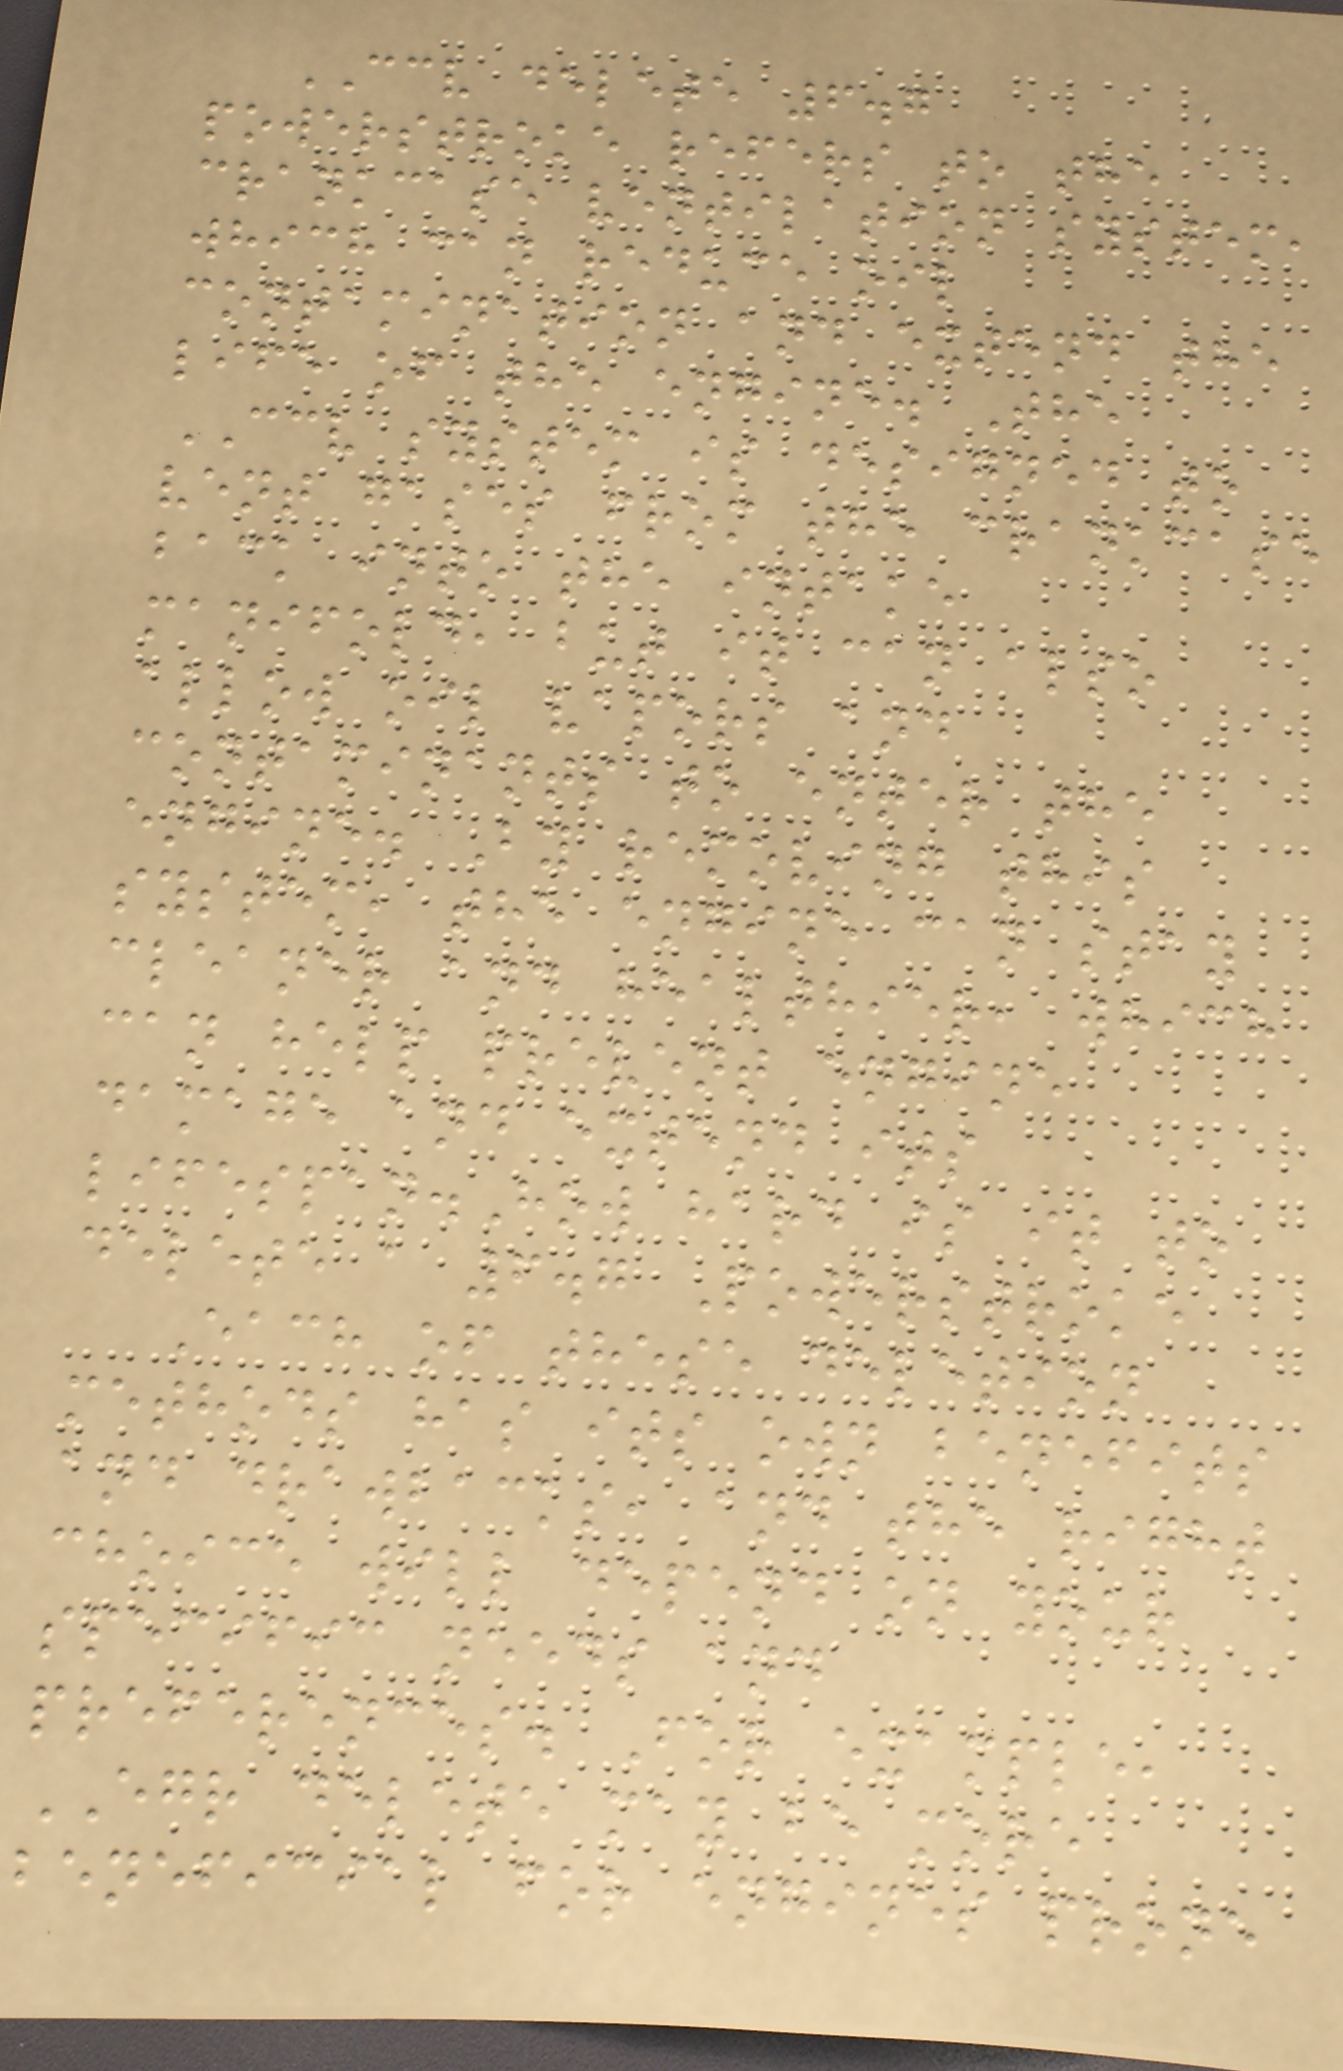CCV delete 6.7
powerstroke refers to the
crankcase ventilation system,
which can reduce oil
contamination and extend the
life of the engine. The
CCV system is designed to
vent gases from the crankcase
back into the intake
manifold, but it can also
allow oil vapors and
contaminants to enter the
engine. By removing this
system, the engine can stay
cleaner and healthier, which
can help prevent engine
damage and extend its
lifespan.How hard is it to
delete a 6.7 Powerstroke
Each of these deletion
methods has its own benefits
and drawbacks, and the right
choice will depend on your
specific needs and
preferences. For example,
EGR delete may be more
beneficial for engines prone
